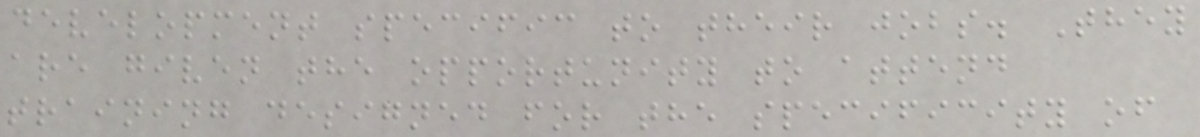development specific to their jobs. They
are given the opportunity to attend
training designed for the specificity of
